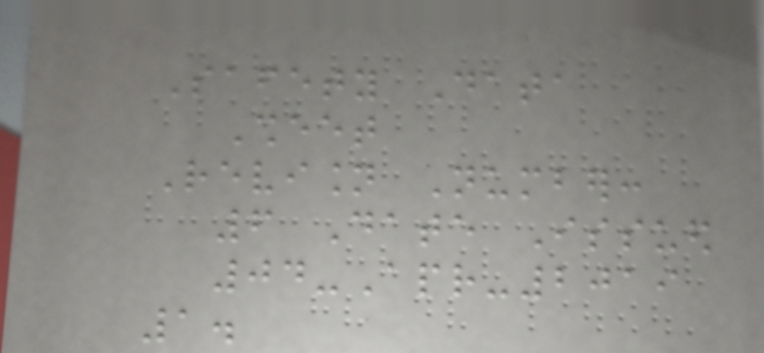Safety Data
Sheet
Revision Number:
6 Date Issued
04-Apr-2019
1.
